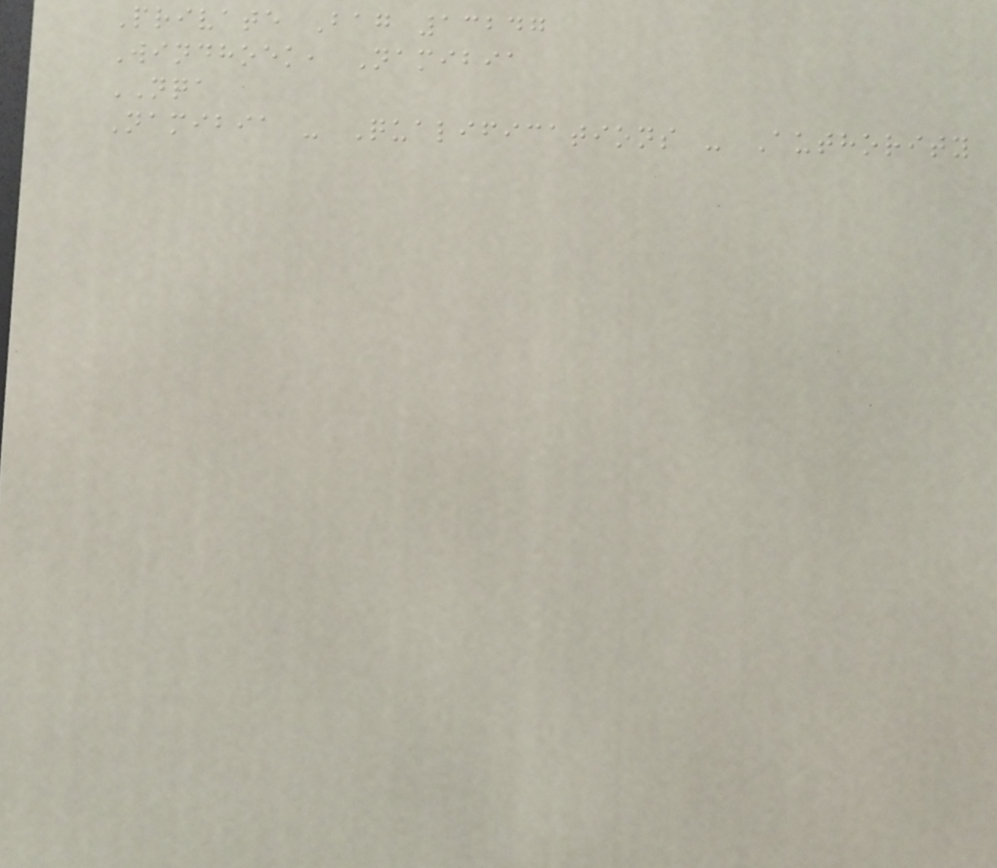Private Bag 13247
Windhoek, Namibia
NQA
Namibia - Qualifications - Authority
